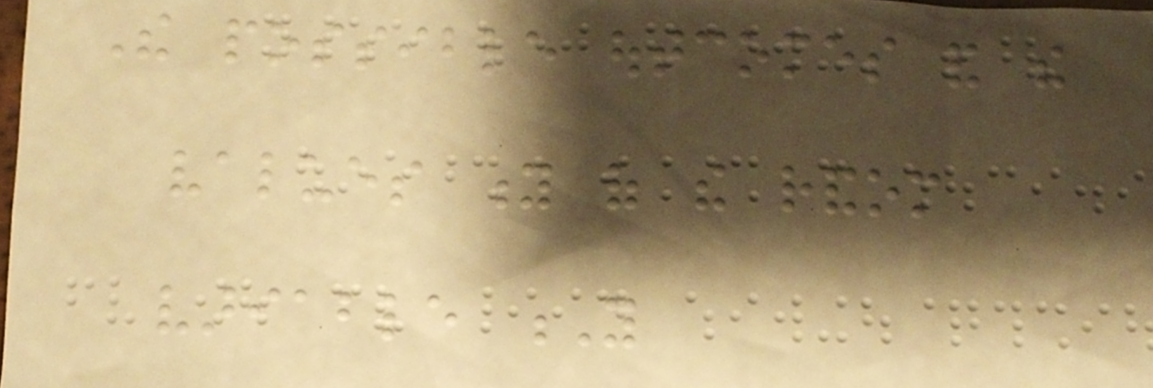The possible outcomes and the
values y of the random
variable Y
